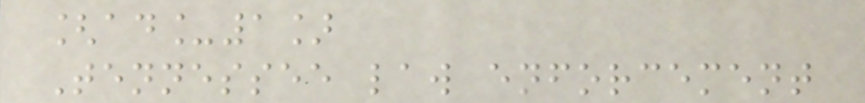[ad_1]
Tennessee law enforcement
